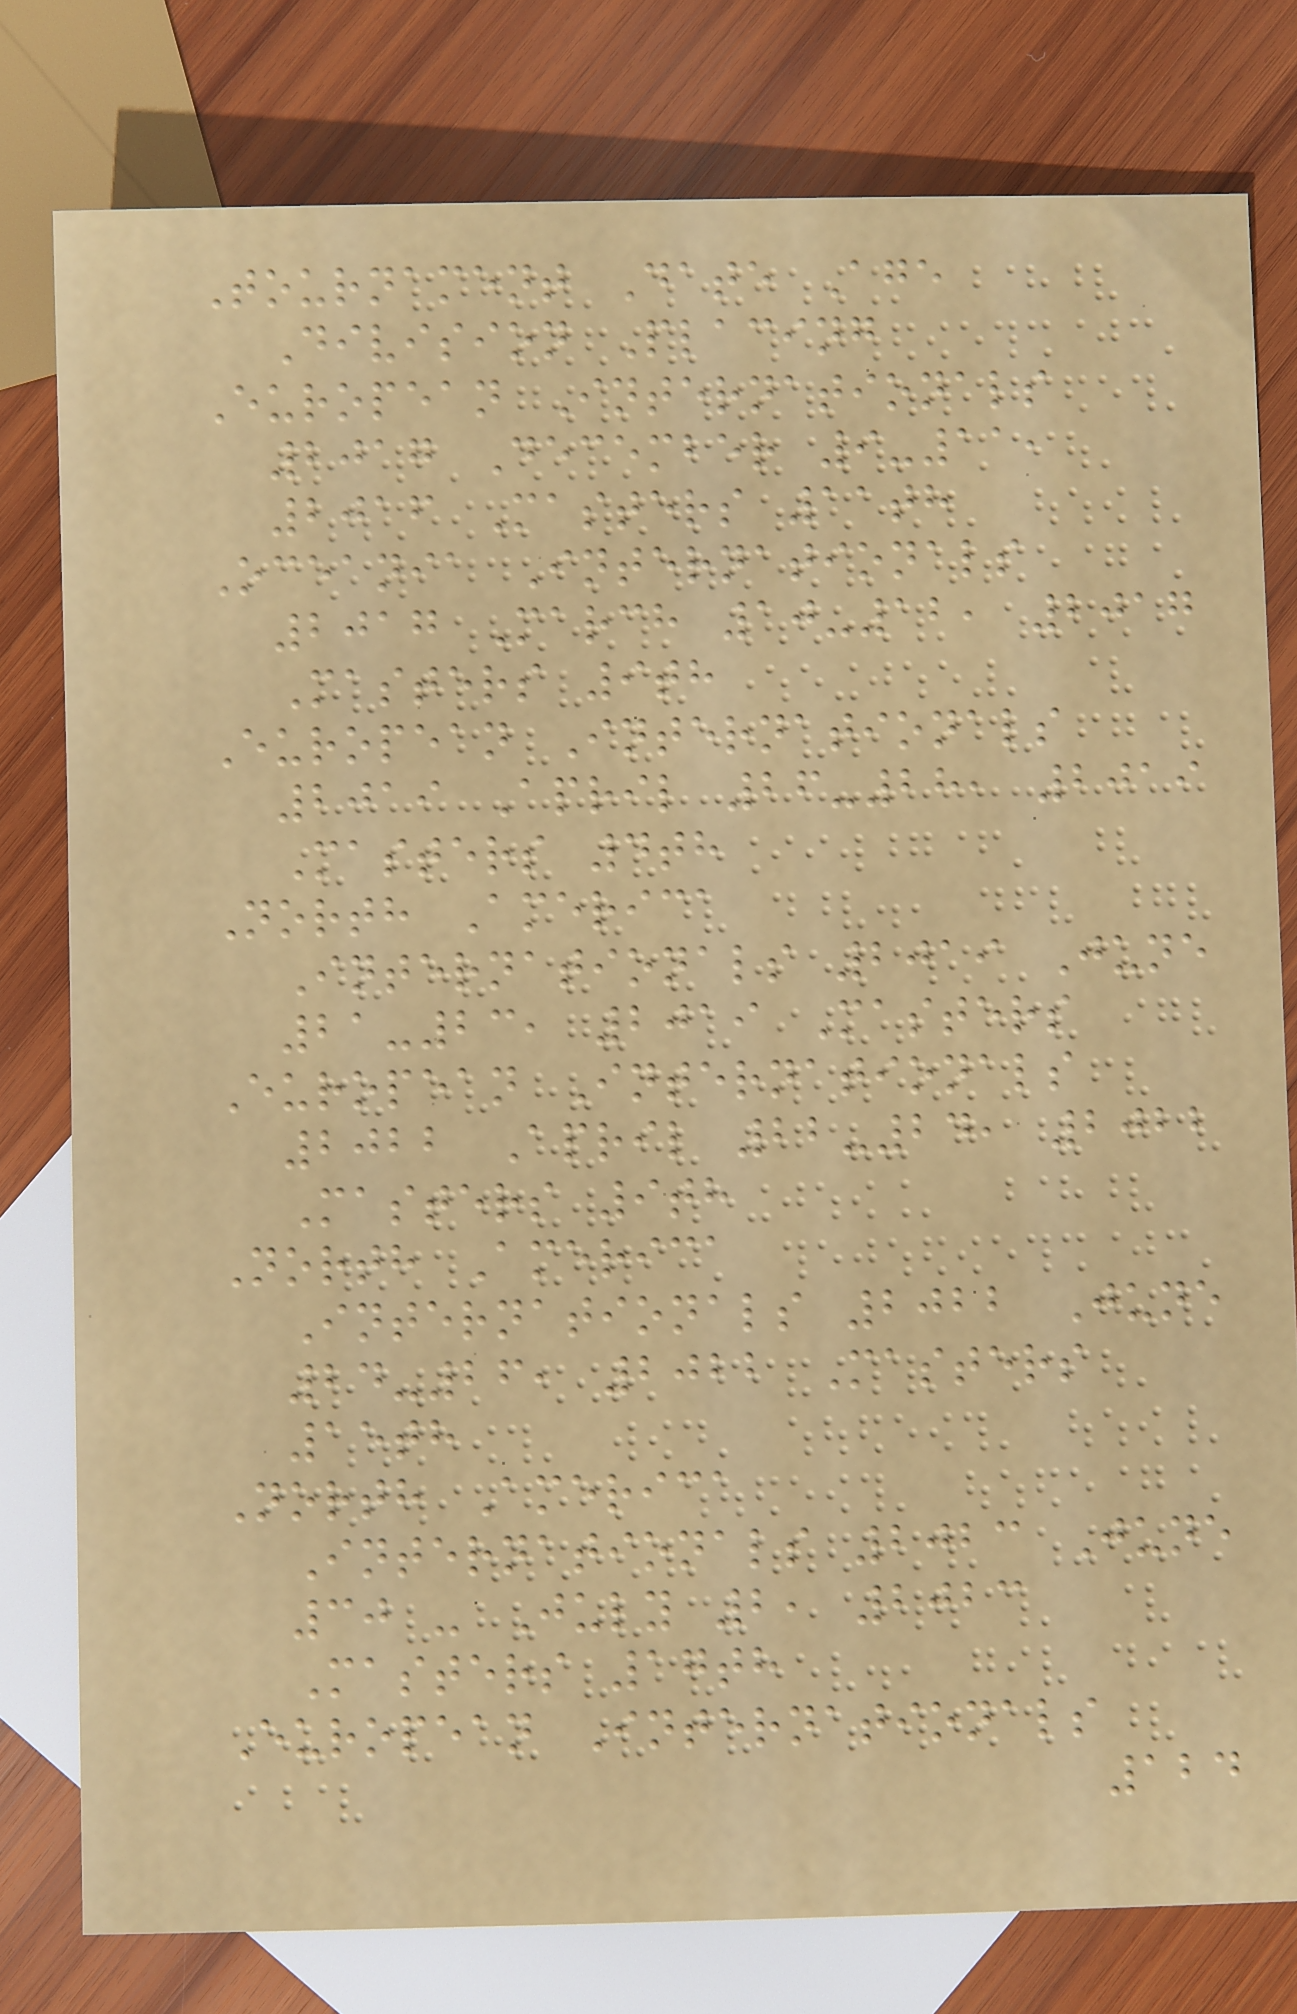Tournament Date Age
Division Placing
European Internationals
2017 December 9-11,
2016 Masters 11th
Oceania Internationals
2017 March 10-12, 2017
Masters 9th
European Internationals
2019 April 26-28, 2019
Masters 4th
North America
Internationals 2019 June
21-23, 2019 Masters
European Internationals
2022 April 22-24, 2022
Masters 9th
North America
Internationals 2022 June
24-26, 2022 Masters
15th
North America
Internationals 2023 June
30 - July 2, 2023
Masters 17th
European Internationals
124
